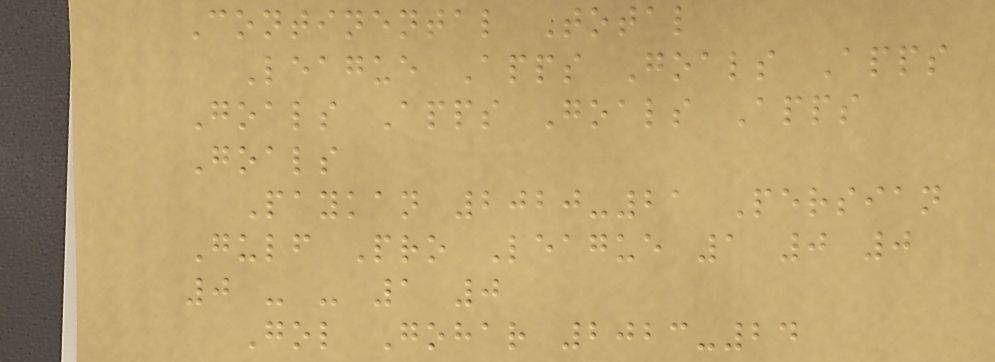Continental Total
League Apps Goals Apps
Goals Apps Goals Apps
Goals
Paykan 2020-21 Persian
Gulf Pro League 1 0 0
0 - - 1 0
Gol Gohar 2023-24
